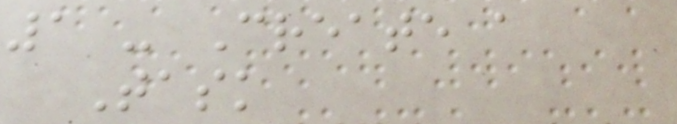1 - Create a
Task
